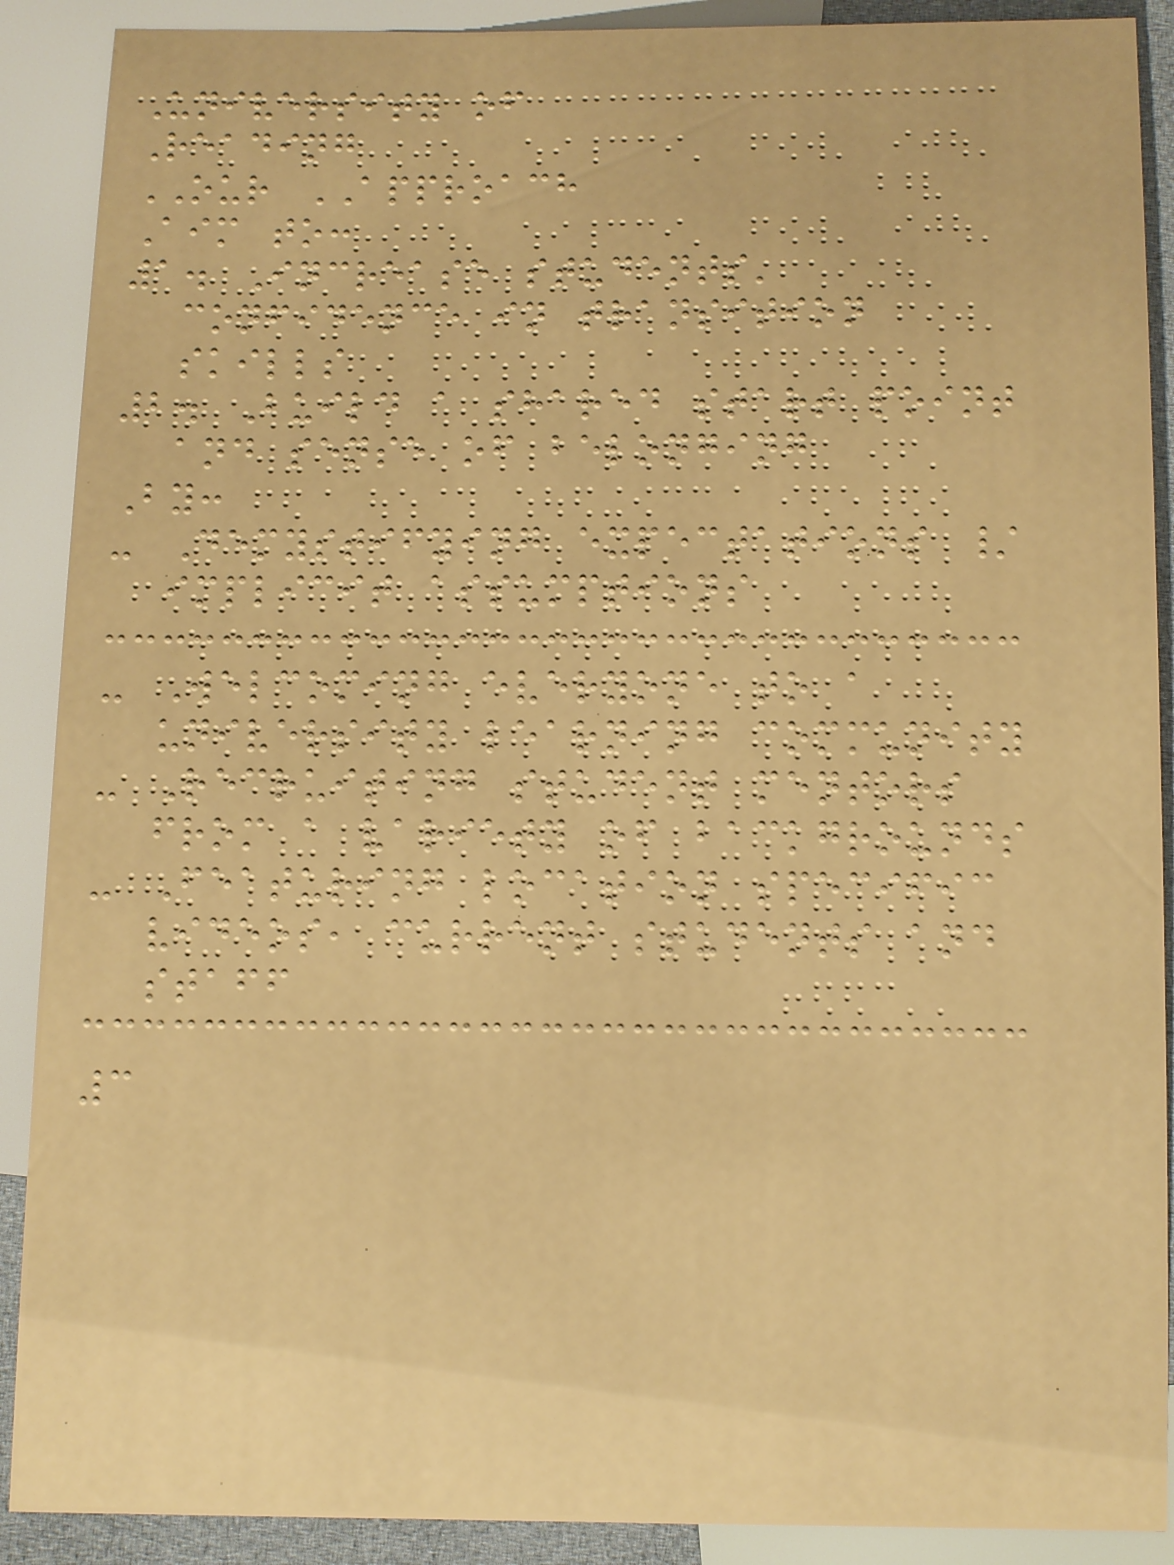University of
Reading
OUR APPROACH
Aim to:
1. Increase students'
confidence in transition
skills
2. Build a shared start point
and sense of belonging
By:
- Demystifying expectations /
implicit assumptions
- Welcoming everyone to a
university learning community
- Recruiting student mentors
from a variety of backgrounds
- Featuring location specific
videos, current students and
staff
3
